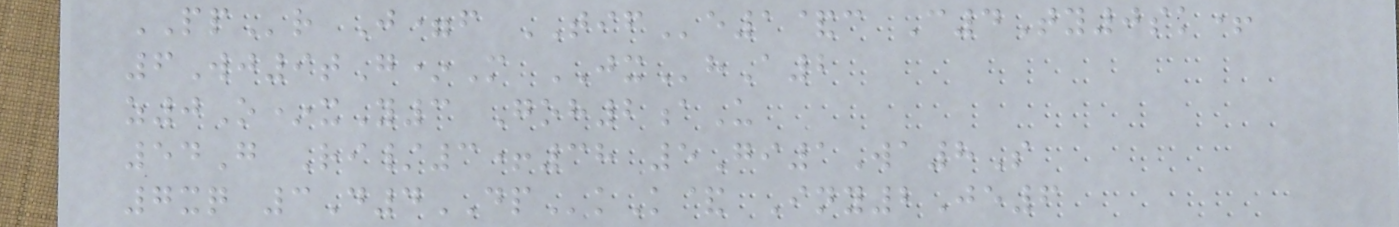PPr J=f TIFe1&c C4Ty0sk+
6Wj9tG*M JXhA2
z0O*xY3 Goh2aU
54G Ri/3+38 5Gi1Wa8S
7xq 3D4DPkK& Iny2Je6
